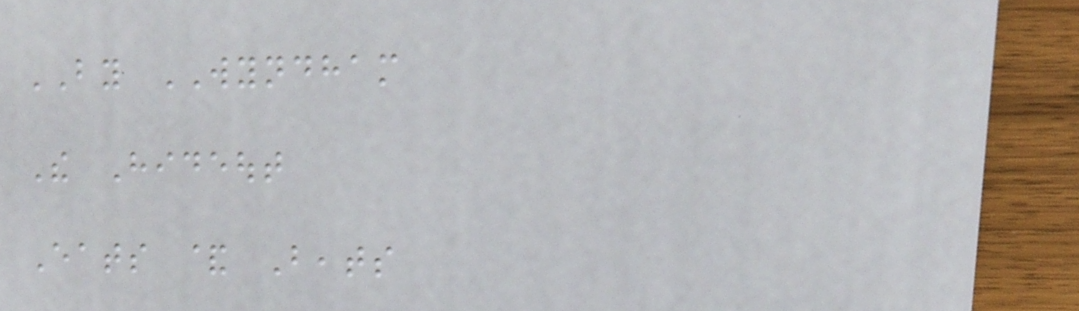BY WYNDHAM
The Hideout
Eats & Beats
